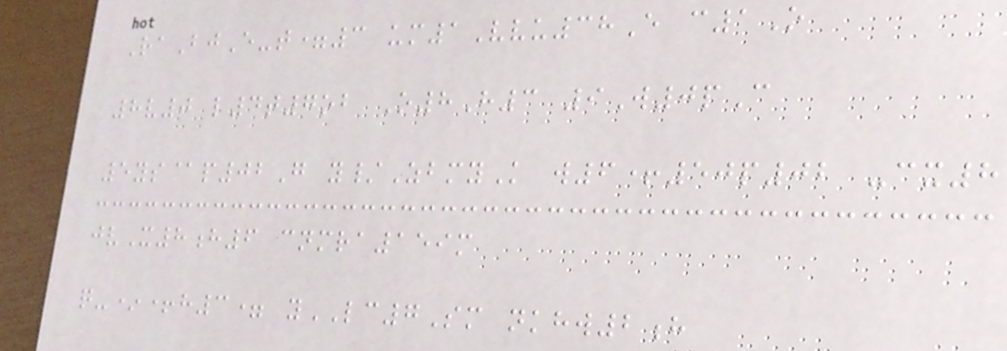RaBjE-t=3 um1Vvu38E c1O
8v0 l4t7ob O8H3 9W0pC
5ys@p02G y/ZbmyK w6+50p02 -cx8
jvX8h6 cnmra159m
q-*+h3= yLC7Sm nkhw2h
